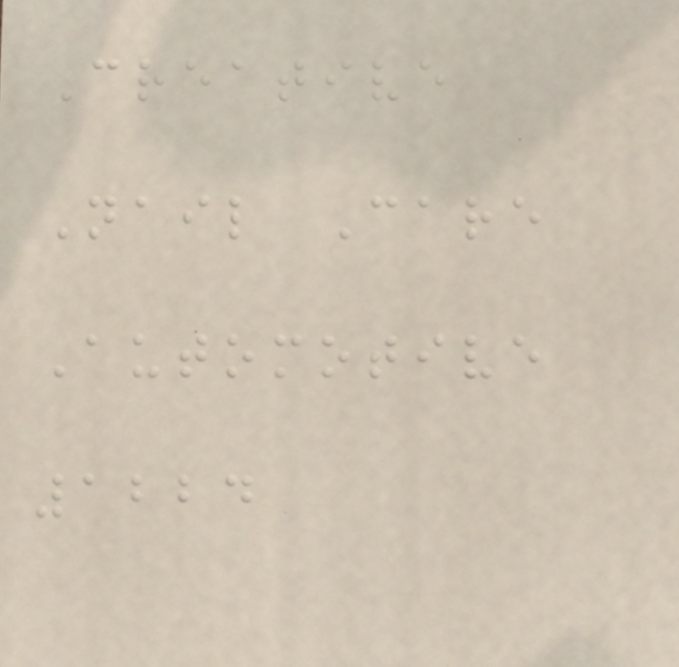Creative
Nail Care
Automotive
1224
